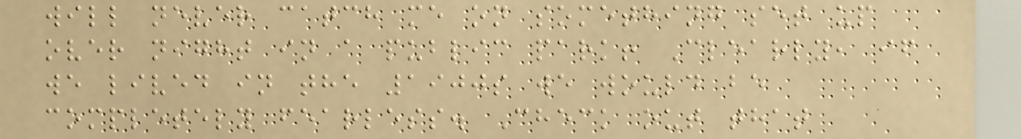will never catch me on something set up
over night in a public park! Clearly, if
we lived in the 1900s we would be
completely fearless. Check out that
